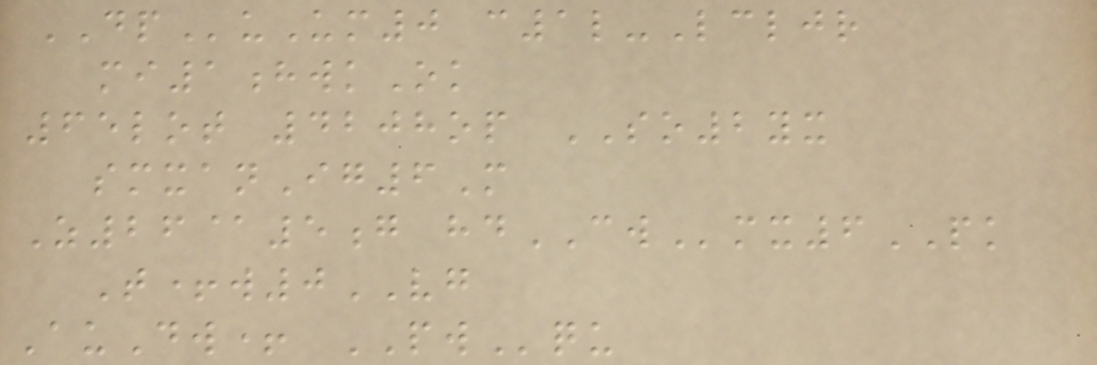DPuUm0 c1l-Lcljr
mi1hwkOk
65lot 4208op SO2yx
smxanIg6M
Z26@5g hdCWmx6PK
T+w0VG
AuDw+ PWqu
